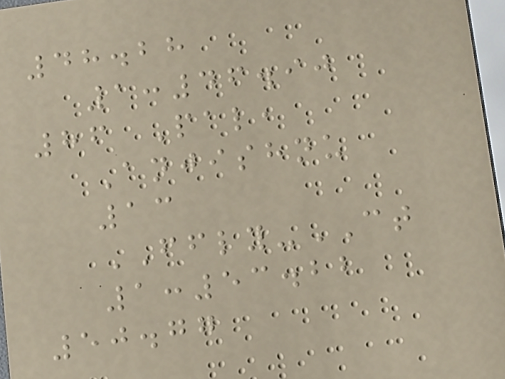48.28
1:46.90
86 Pal,
Anjishnu
13
FFLY-CT
1:53.22
50.77
